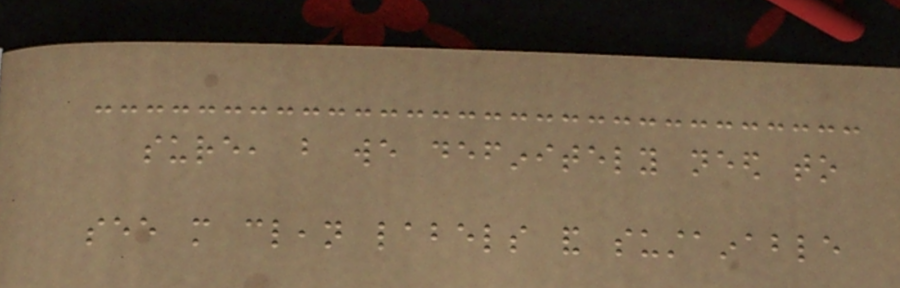sure, but we definitely need to
see more clean labels and sustainable
